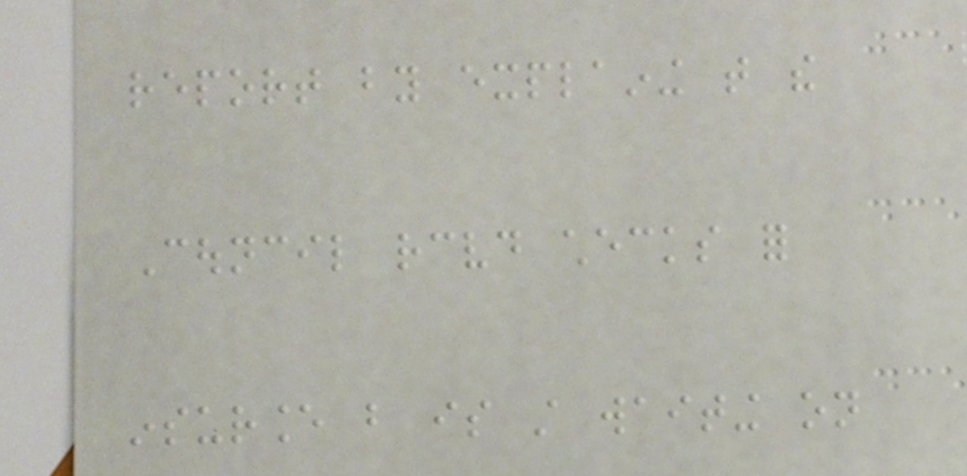report by explaining that the
Council received checks for
insurance but is still waiting on
